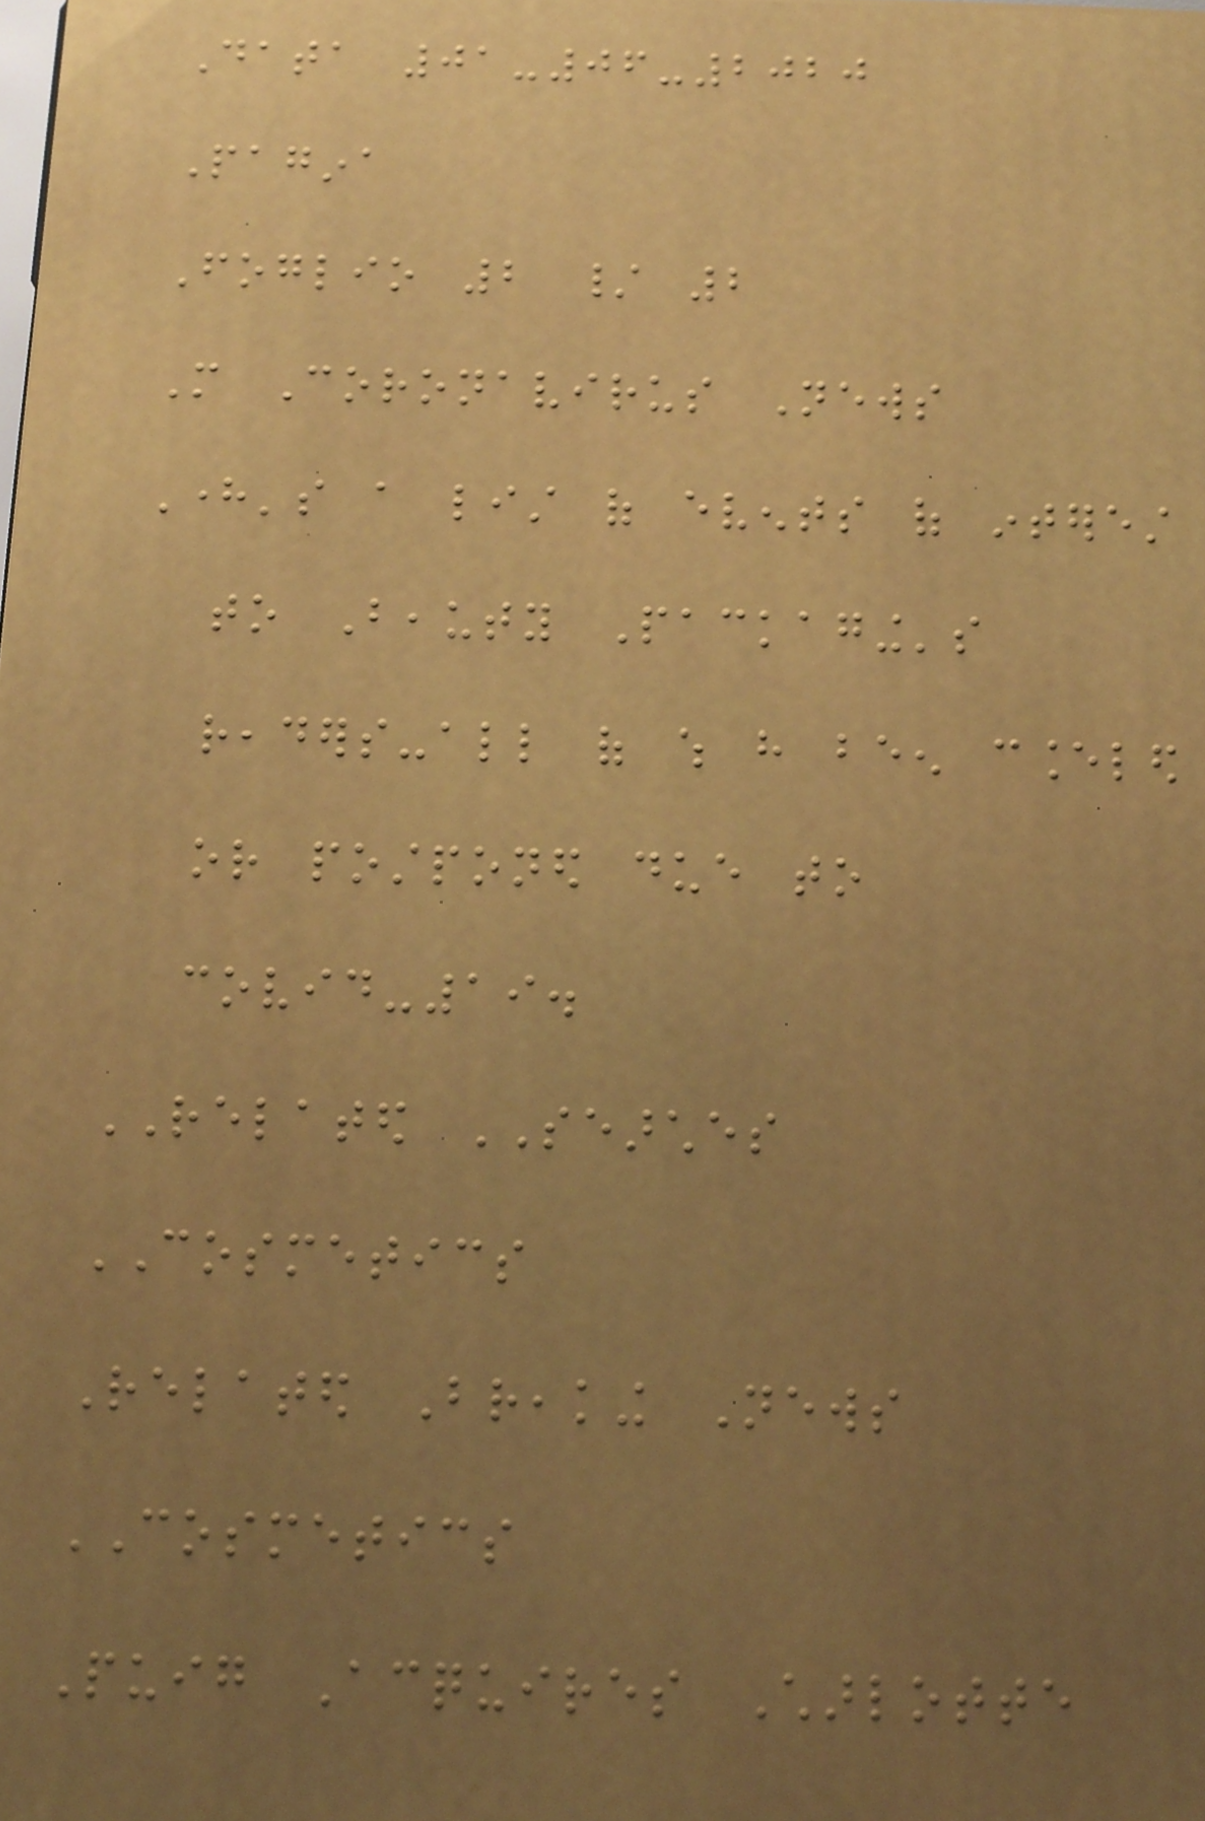Data 01-06-2020
Pagina
Foglio 2 / 2
More Coronavirus News
Here's a list of events of interest
to Beauty Packaging's
readers-all of which have been canceled
or postponed due to
covid-19.
RELATED SEARCHES
COSMETICS
Related Breaking News
COSMETICS
Puig Acquires Charlotte
